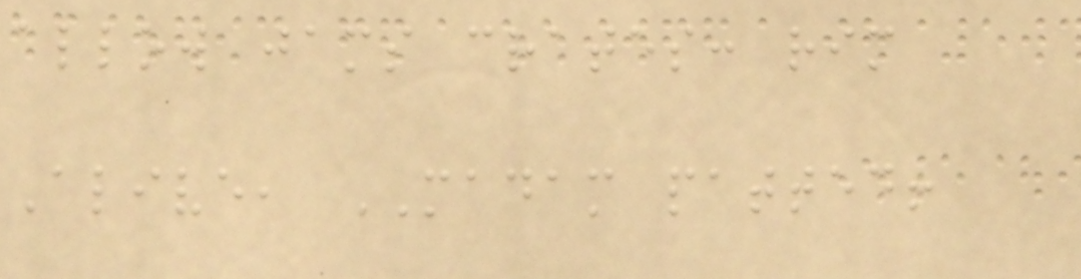allow jams crates: rim
Alive, MADAM patted!
